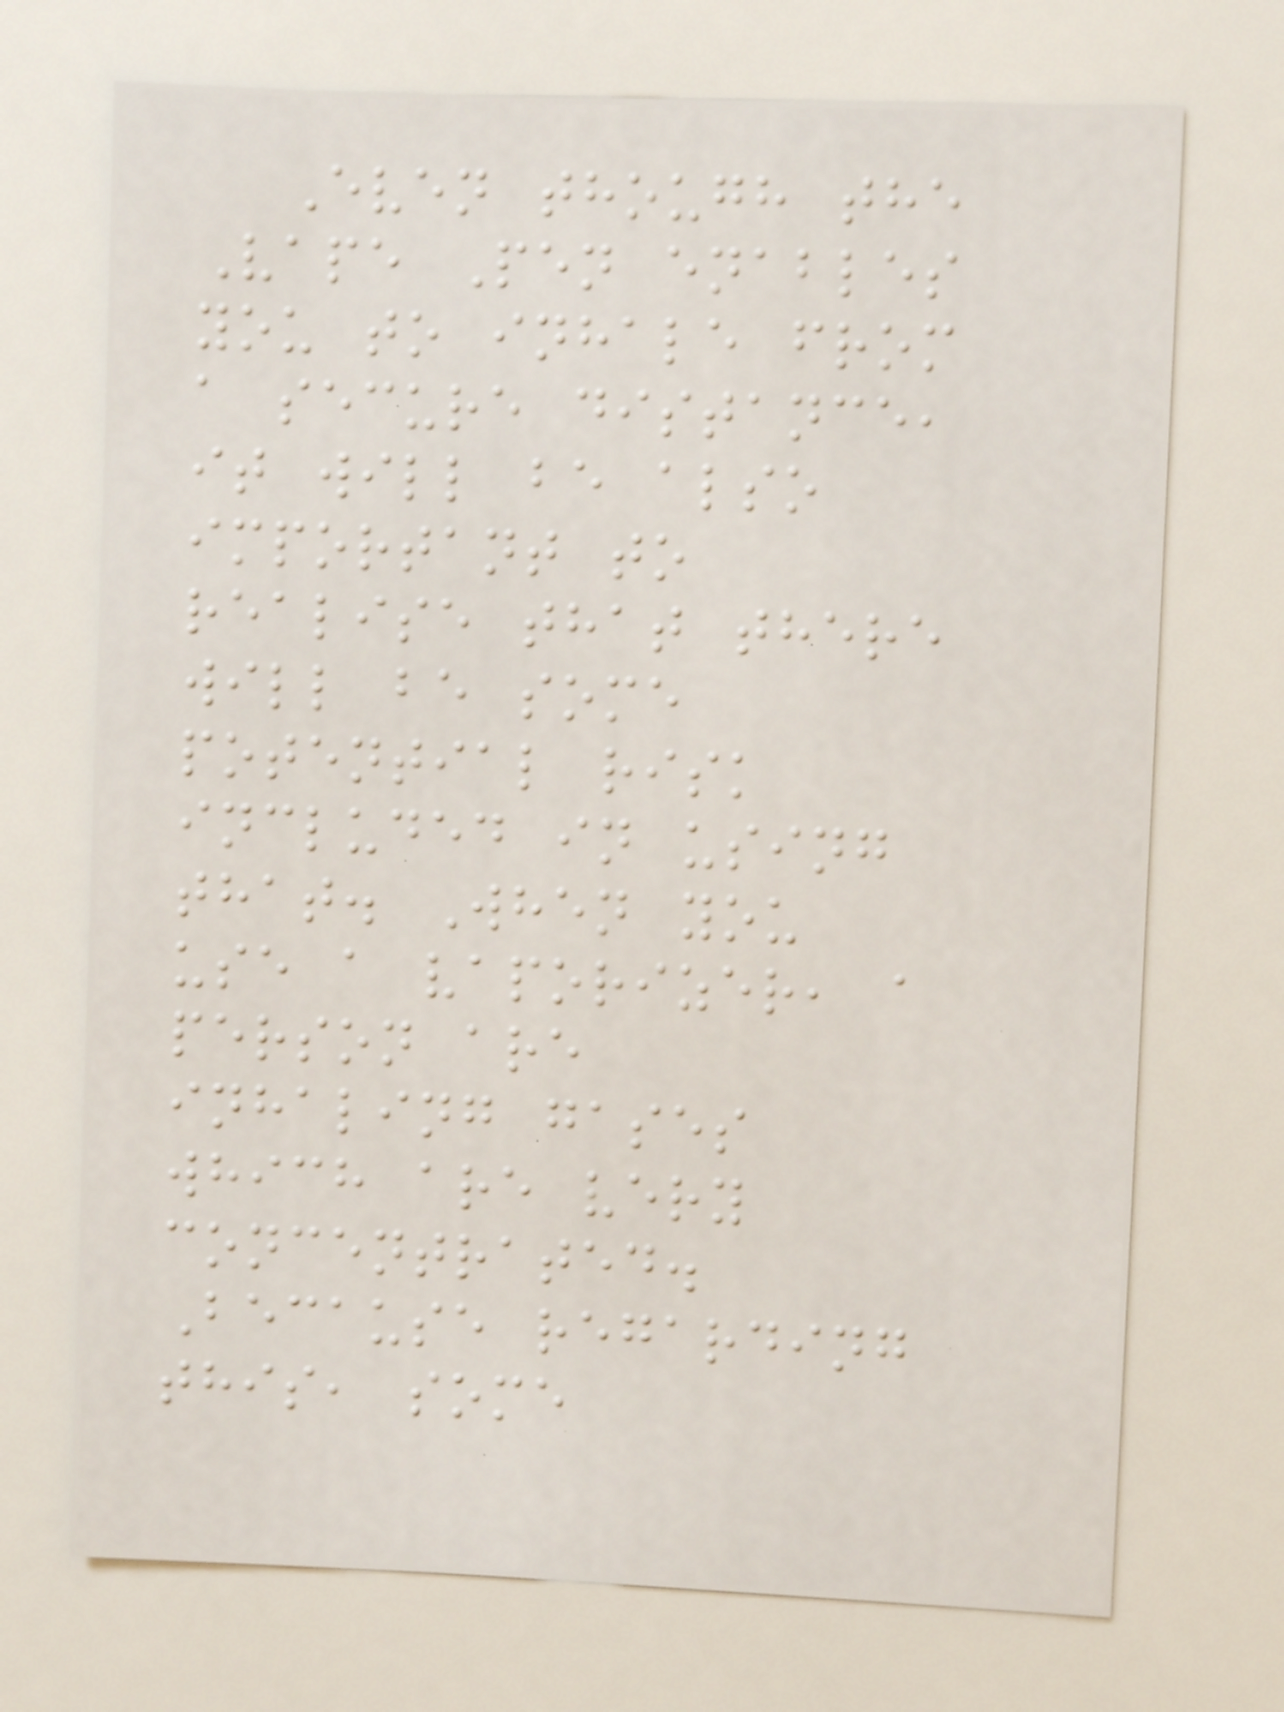Even though the
Vape Pen enables
you to inhale from
a secure distance,
it will be also
important to
realise that there
will be some
potential risk
included in using
that. When you
use a vaporizer, a
person are
inhaling gases
which are very
concentrated.
Because regarding
this, some
